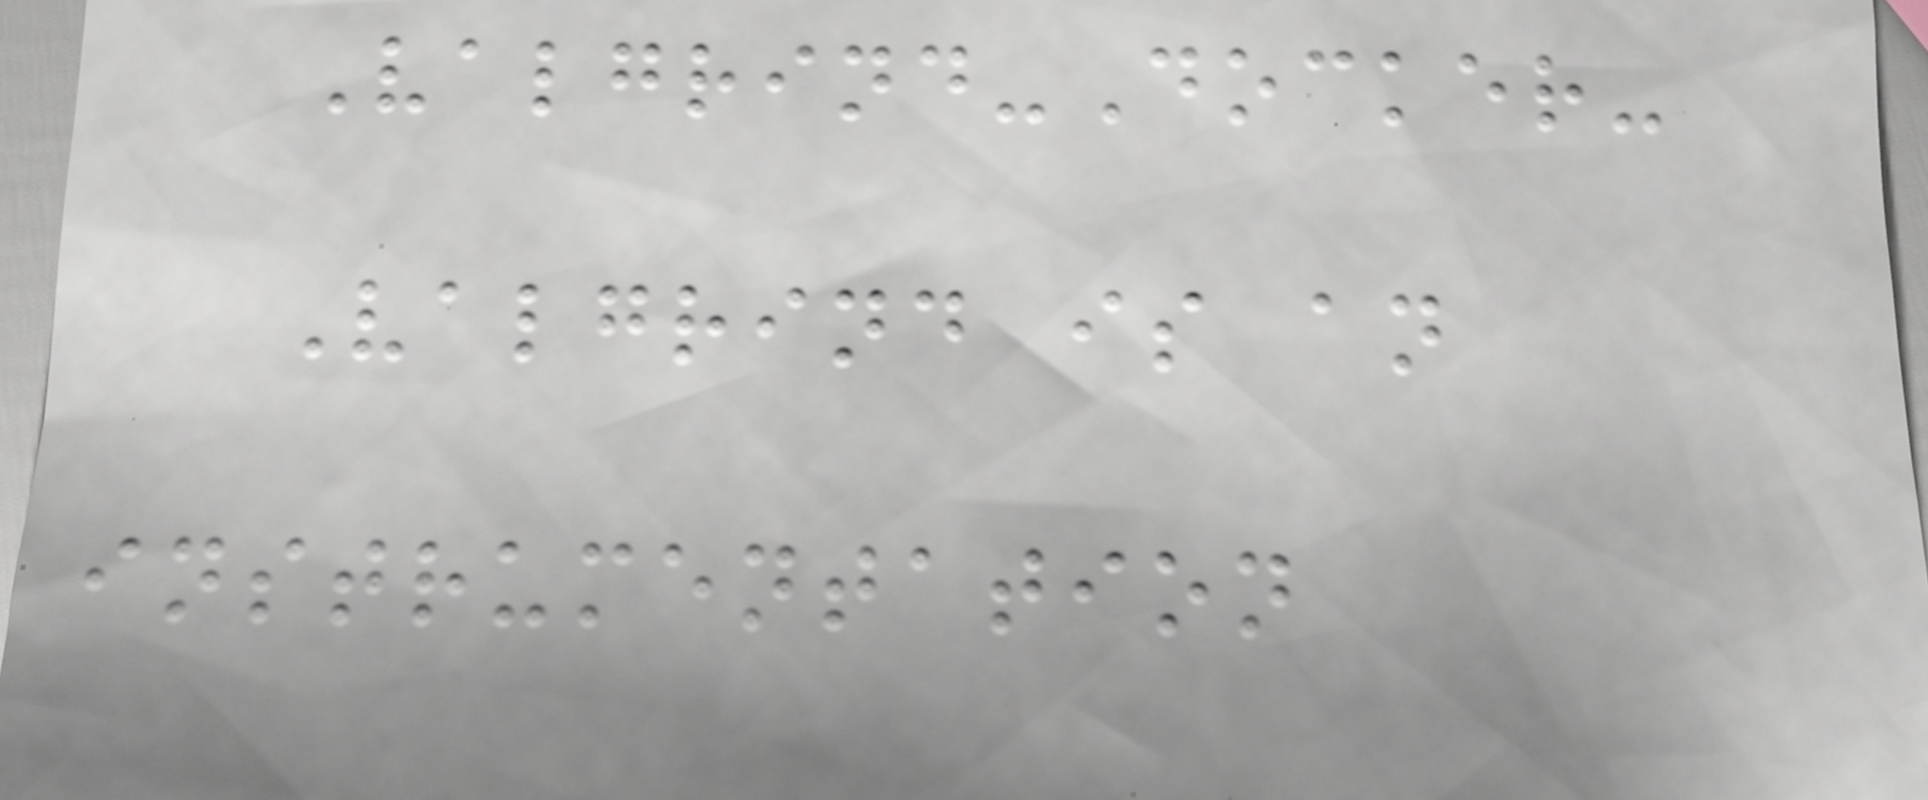Valgrind-Docker-
Valgrind is an
instrumentation
